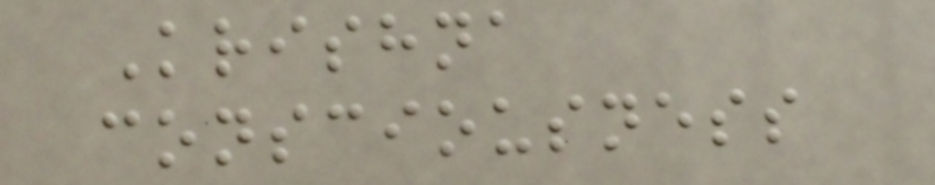Krishna
consciousness
